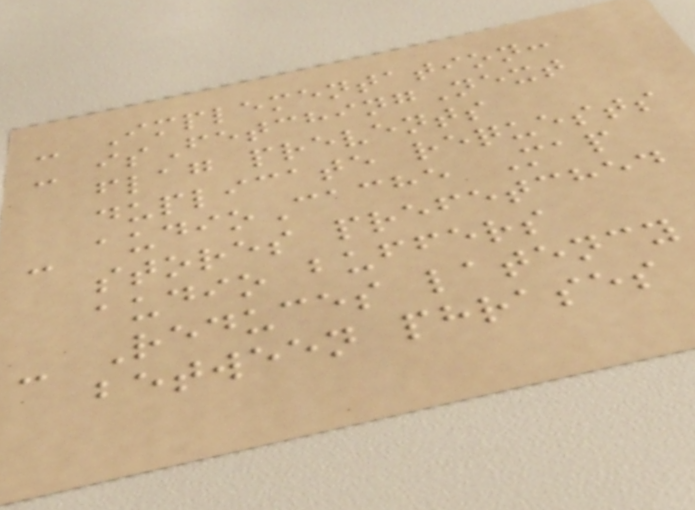- Implementation:
- isFetchingNext
flag prevents
duplicate requests
- audioCache Map
stores prefetched
audio buffers
- Reduces latency
between phrases
